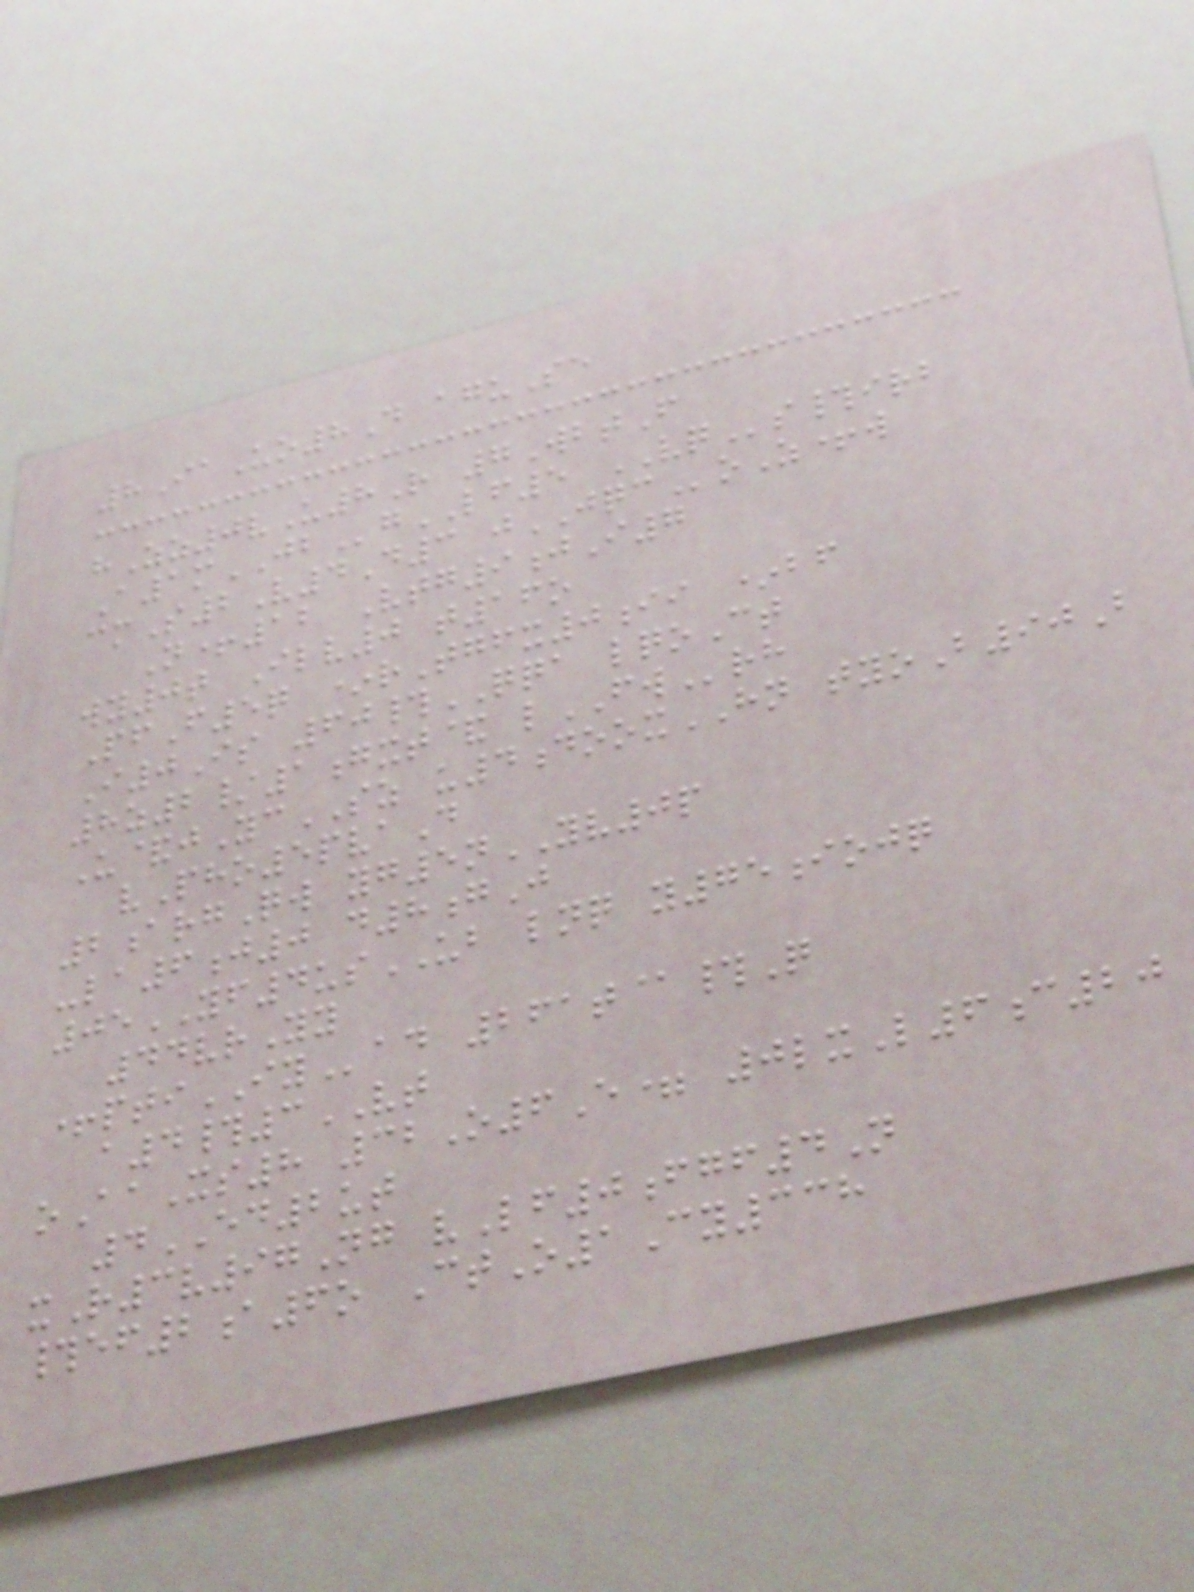8IaUo8D aguSe
hZz0vU8R 7WbtF
A1mJBgLF5 VQs#irb
cmS2V4D3 jJQCoZ+w
N+12 Vtg9jI7
wy0t Ilv0 t16o
PfF5q *rTgfx0ii *bf
I0Is 60#QQA lqoCt
8z2/1gxt& lFWrh
U&jYcSZ u4dooxHN tyoB90B
vPho5pvaD
2argQw yg5nYV0p
-la6j0 d8gJ
05YF4usUB lnq y75iojq
44vrYy
+ptiIYad 261t@#Q
a4#3VT
oAaXs8 32O6E= 0lxL6c20
4ED2ut
xR3v97Ng vLf0fgf4N
#ef2a6o CtO1Cy338
